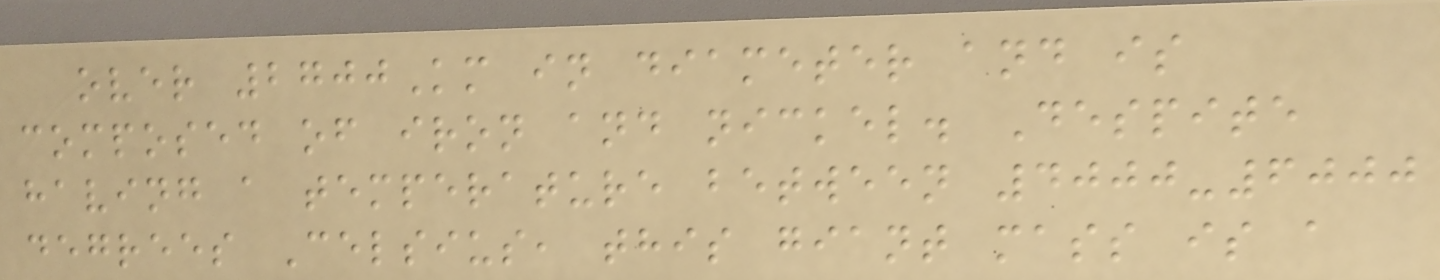over 2700Km in diameter and is
composed of iron and nickel. Despite
having a temperature between 4000-6000
degrees Celsius, this giant mass is a
